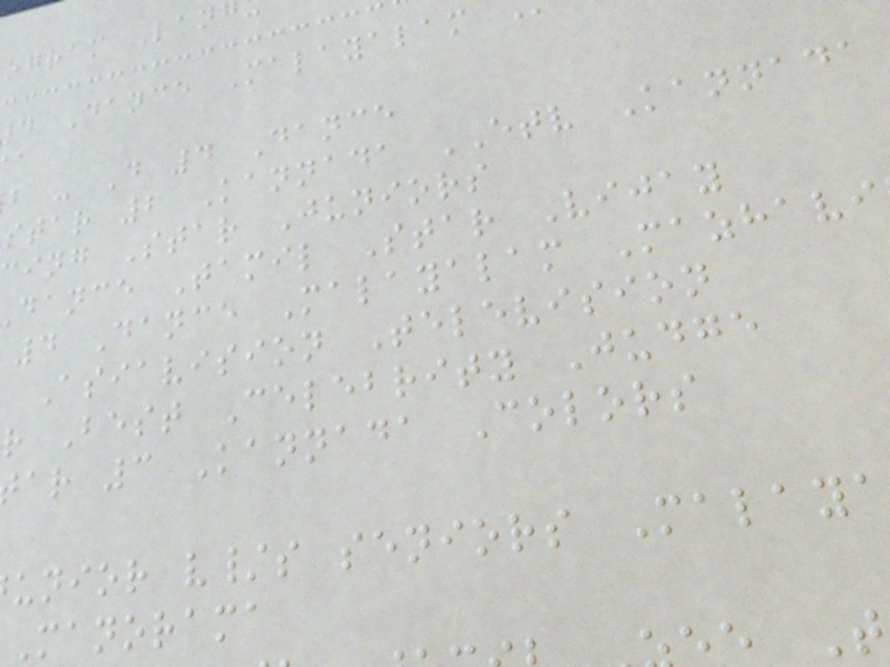ogram Lan
d Dance Malayalam
b - D 4 Dance
star 2 Kannada ETV Kannada
ing Star Juniors
dance Tamil Star Vijay
4 Dance Malayalam Mazhavi
Asiavision Television
r Best Celebrity Judge
ar 3 Kannada Colors
unior v/s seniors Malay
Manorama
